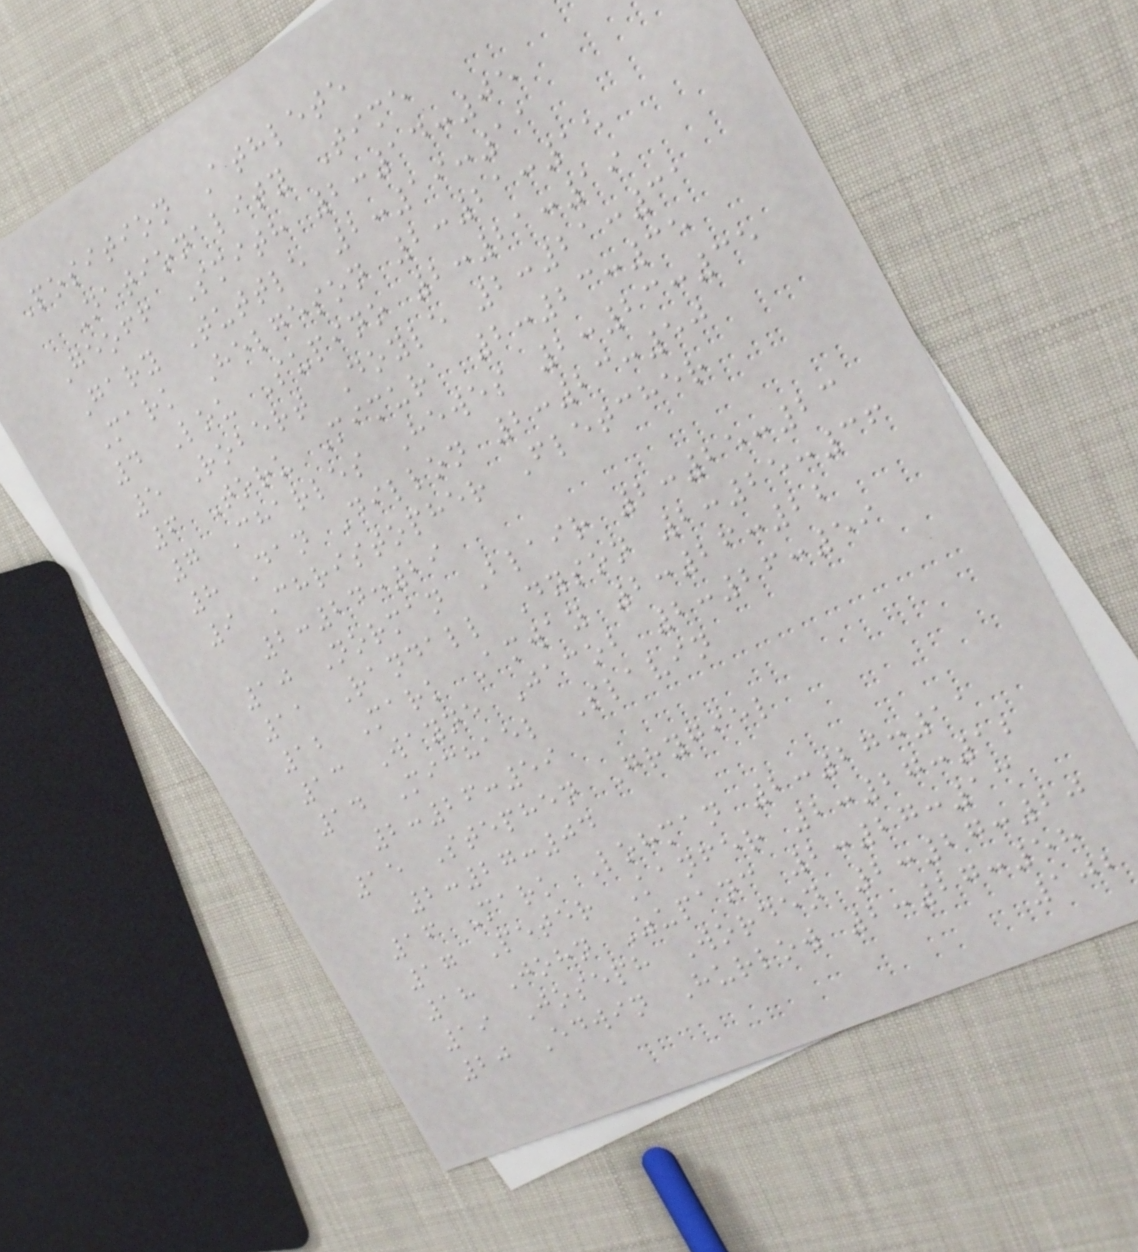Position Athlete
Nationality Time
Geoff Smith 2:14:05
Gary Tuttle 2:19:11
Mark Helgeson 2:21:15
4 Lou Supino 2:21:19
5 Robert Doyle 2:21:31
6 Toru Mimura 2:23:35
7 Charles Hewes 2:23:35
8 Dan Dillon 2:23:50
9 Christopher Fletcher
2:24:29
10 Norman Blair 2:25:23
11 Randall Dyson 2:25:36
12 Mark Amway 2:26:22
13 Wayne Jacob 2:26:59
14 Michael Slavin
2:26:59
15 Stephen Grygiel
2:27:04
16 Mark Lohman 2:27:11
17 Peter Kanfer 2:27:12
18 John Zupanc 2:27:13
19 Joseph Worden 2:27:20
20 Edwin Hurlow 2:27:58
102
